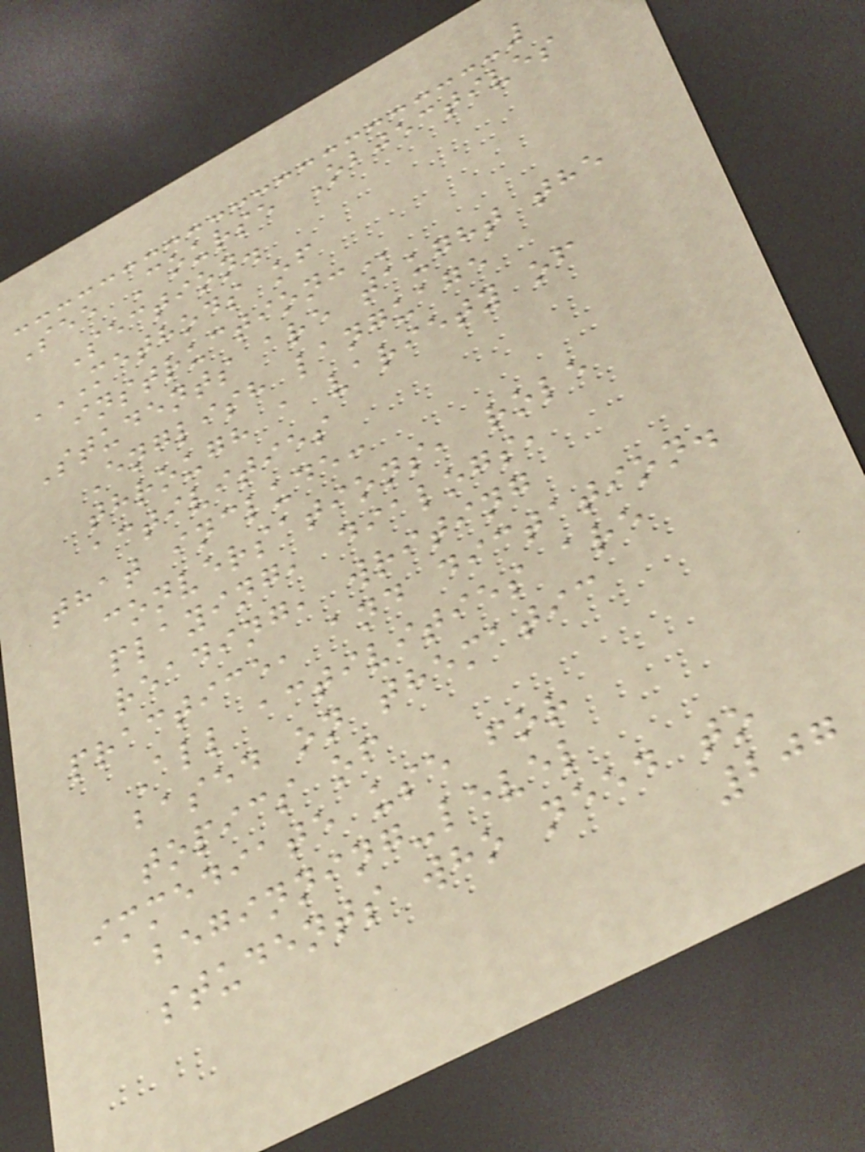See Course Objectives
Section.
METHODS OF
INSTRUCTION:
Students are taught the
English language
through a variety of
activities
that include:
conversations, role
playing, dialogs,
reading, writing
practice, and dictation.
All activities are
based on thematic
topics of
immediate use for
beginning-level
students who need to
207
